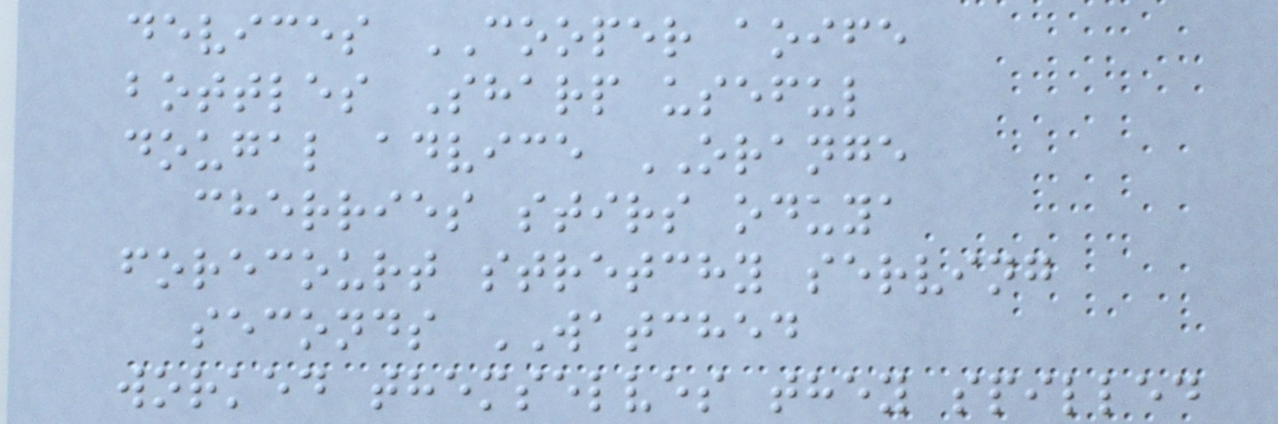devices COOPER aoife
bottles Sharp useful
dougal advice ORANGE
cherries stirs oduya
forecourt stretchy serving
seconds WATCHED
worked themselves they spilled
